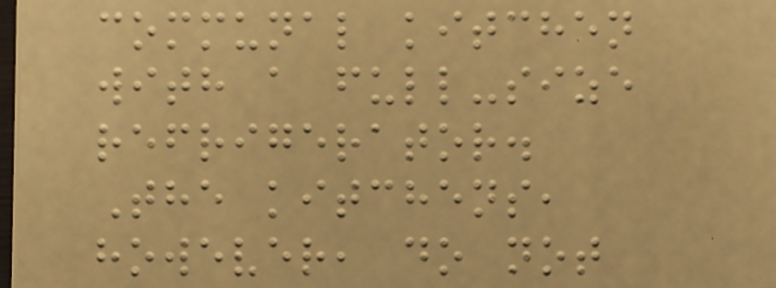communal kitchen
with a full-size
refrigerator.
The kitchens,
however, do not
